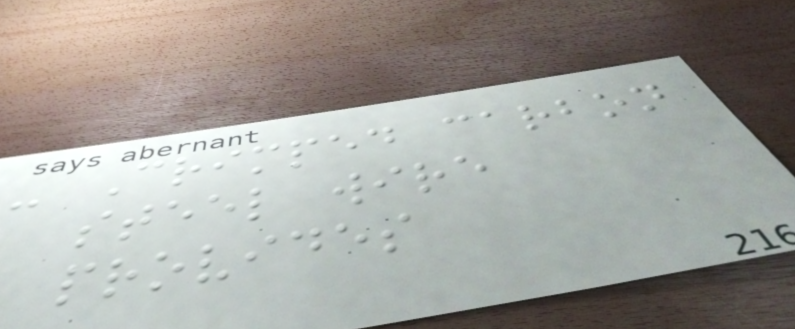- Crimped carbon
steel wire
provides
